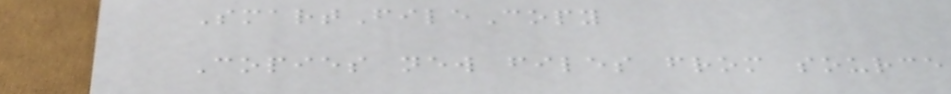SmartFileCopy
Copies new files from source
